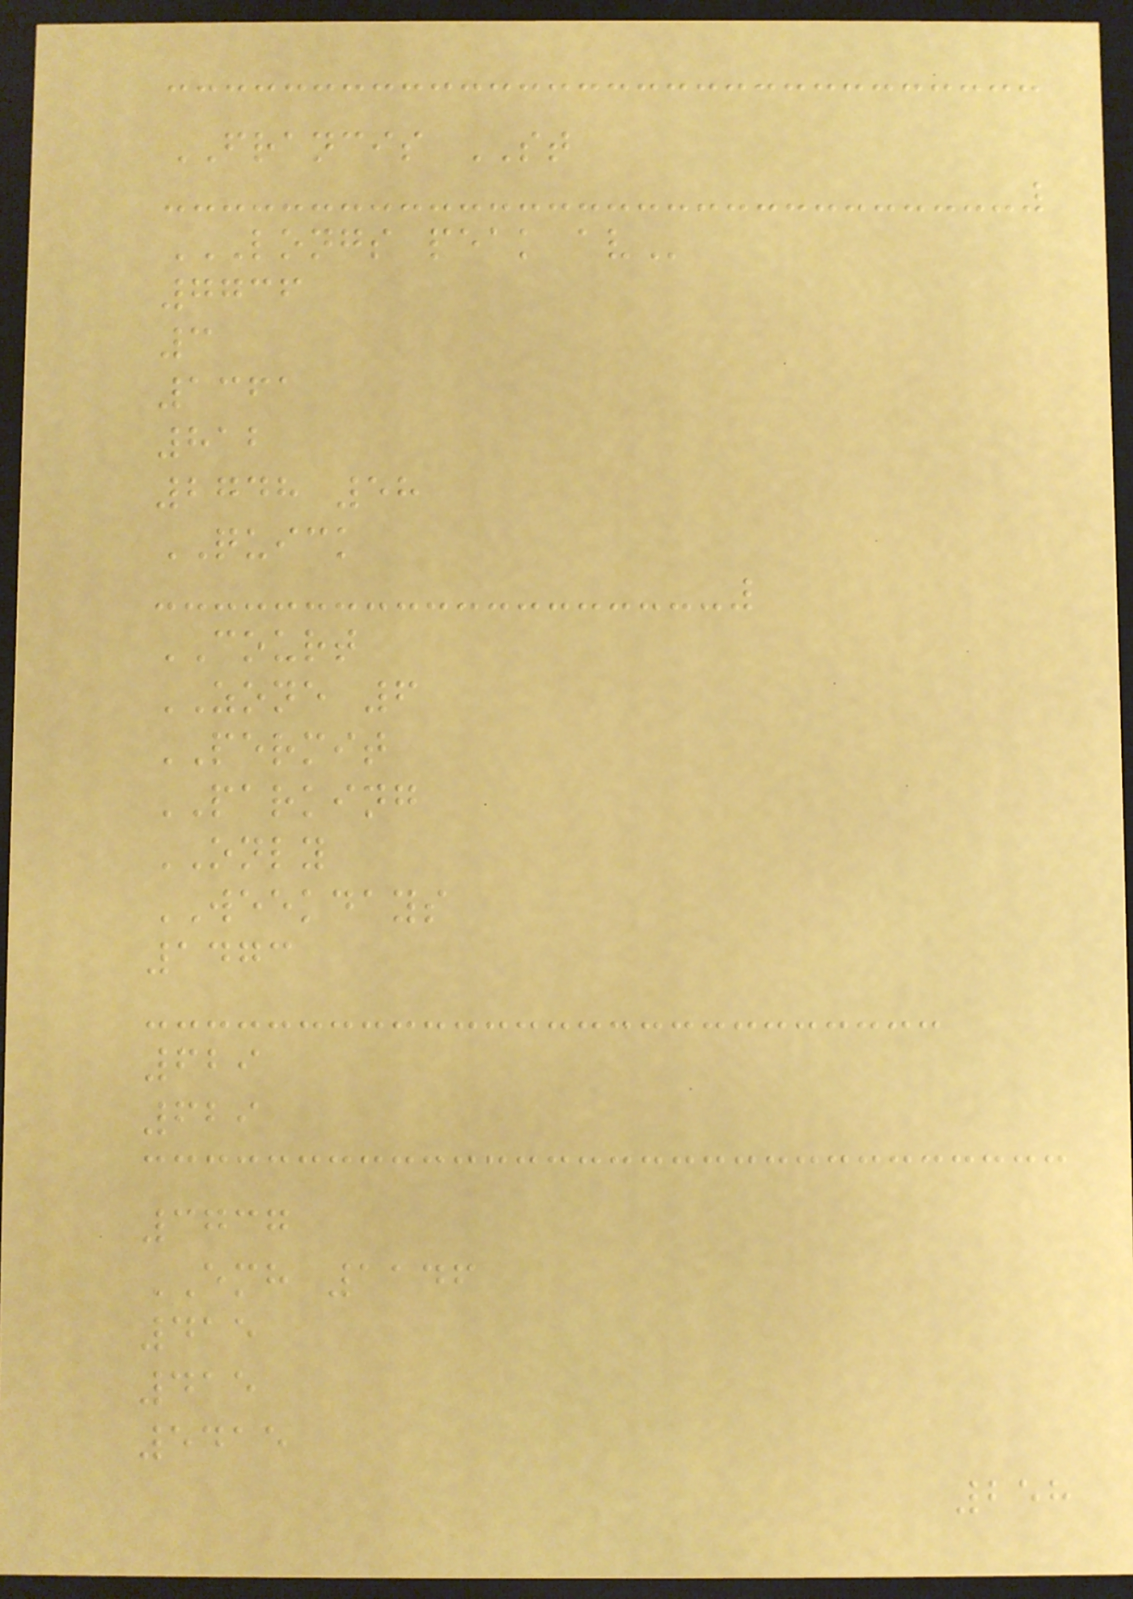FRANCIS ST
LONGS PEAK AV
7736
3
1361
812
2748 58
QUICK
COURT
ZONE 6
PERMIT
PARKING
ONLY
WEEKDAYS
1473
629
629
3737
EMH 1146
415
415
5415
258
